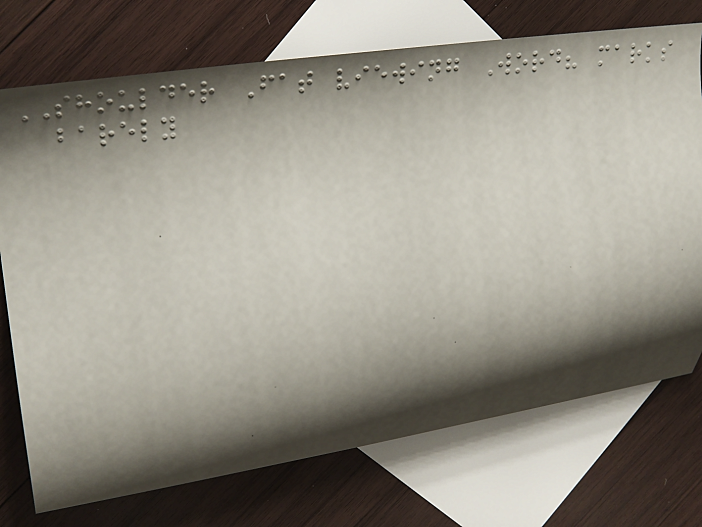SHOULDER Fat viewing Word? marks
barely
